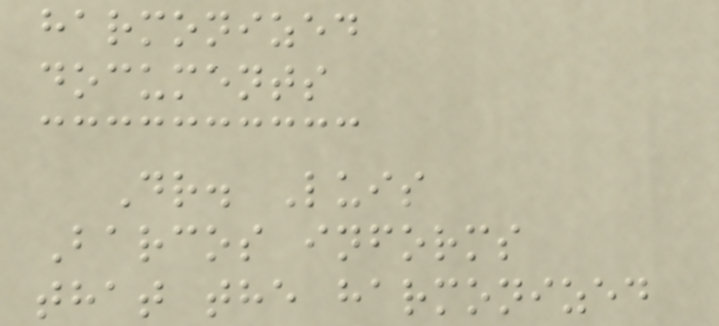harmonized
documents
Dr. Luis
Barcos informs
that the harmonized
